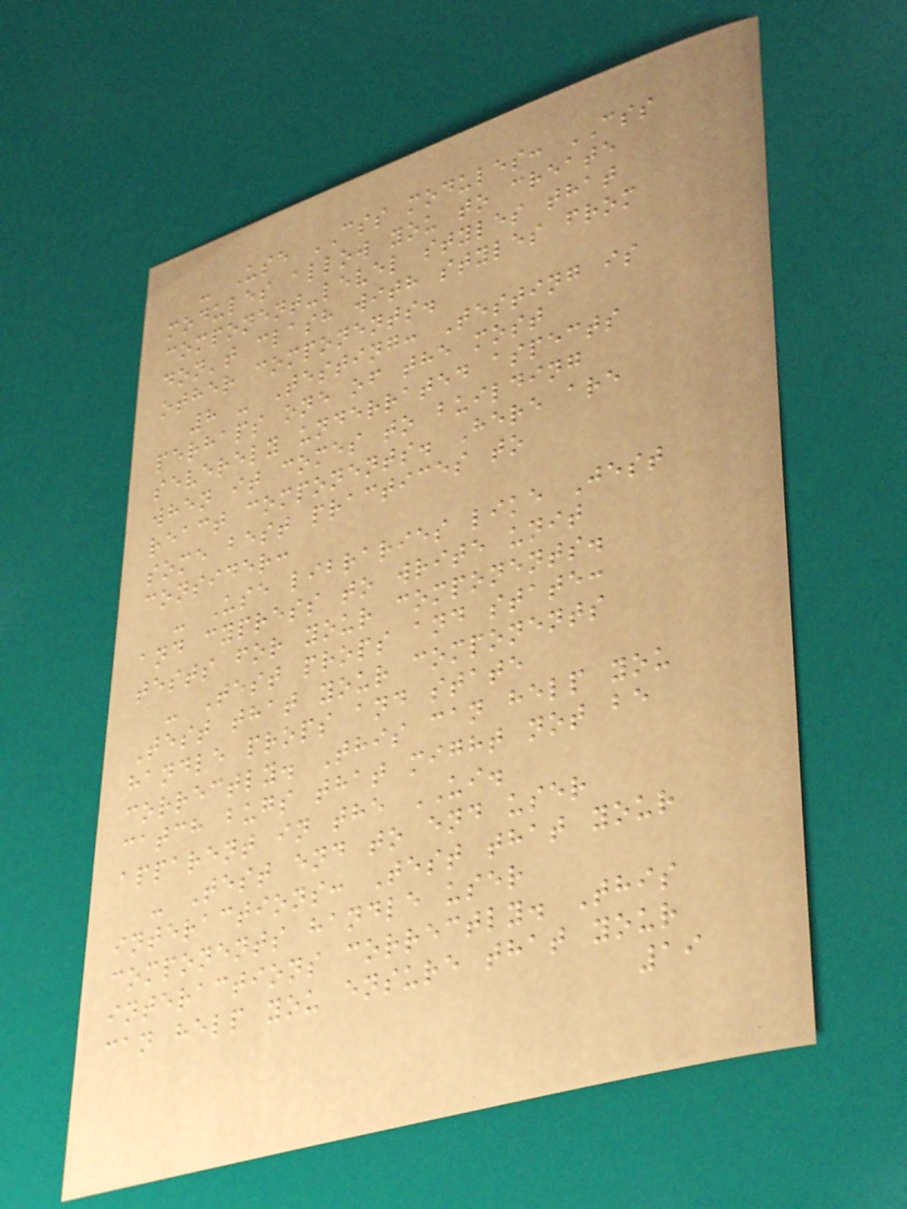- Use CSS modules: CSS
modules allow you to create
component-level styles that
don't clash with styles from
other components.
8 - Testing: Testing is
perhaps one of the most
severely underrated aspects
when it comes to building
react components. Here are
some best practices to
consider:
- Use libraries like Jest
and cypress to write unit
tests for your components.
- Test props and state:
Test that your components
handle props and state
correctly. This can help you
catch bugs that might not be
apparent in the UI.
- Test end to end user
interactions: Test that your
components handle user
interactions correctly. This
can help you ensure that your
19
